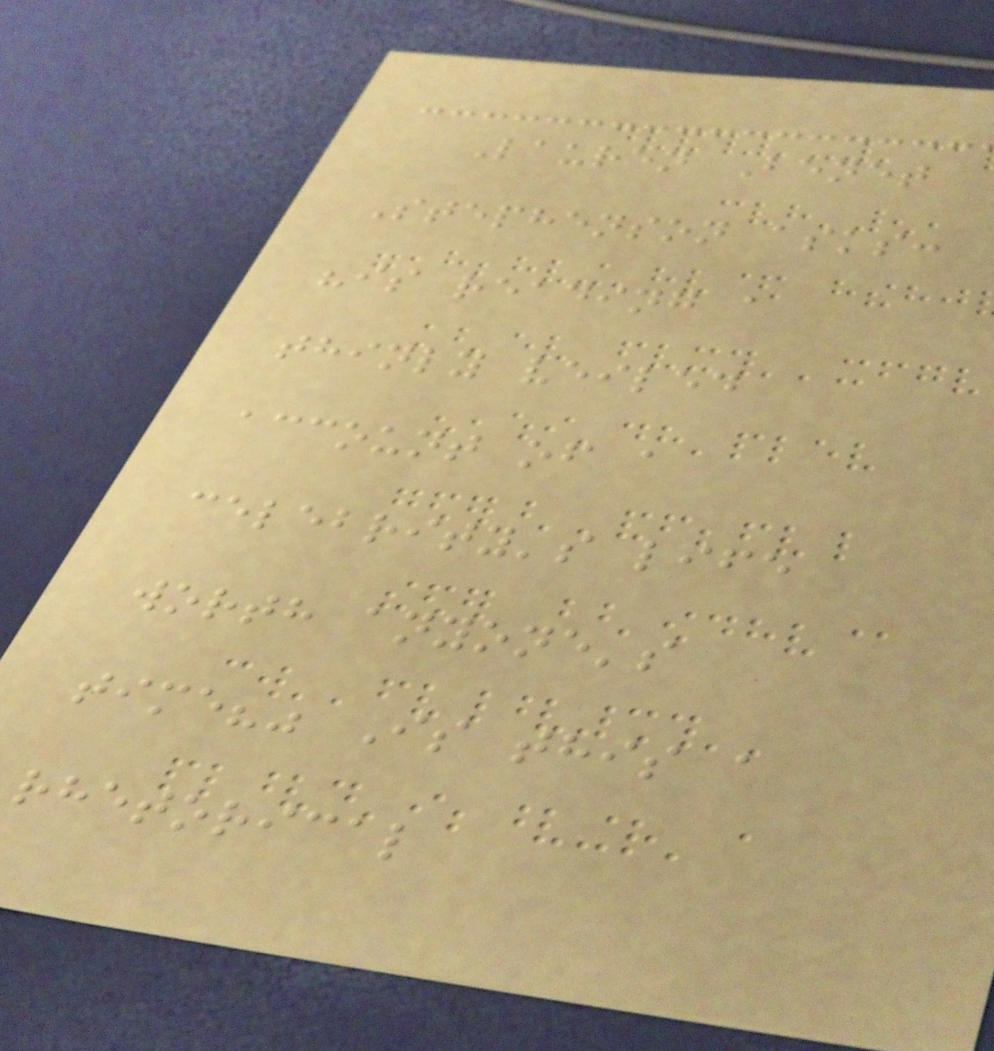Lauren Benet
Stephenson asks:
"is reading a
thinly veiled
account of a
celebrity's life
worth anyone's
time?" Is this a
rhetorical
